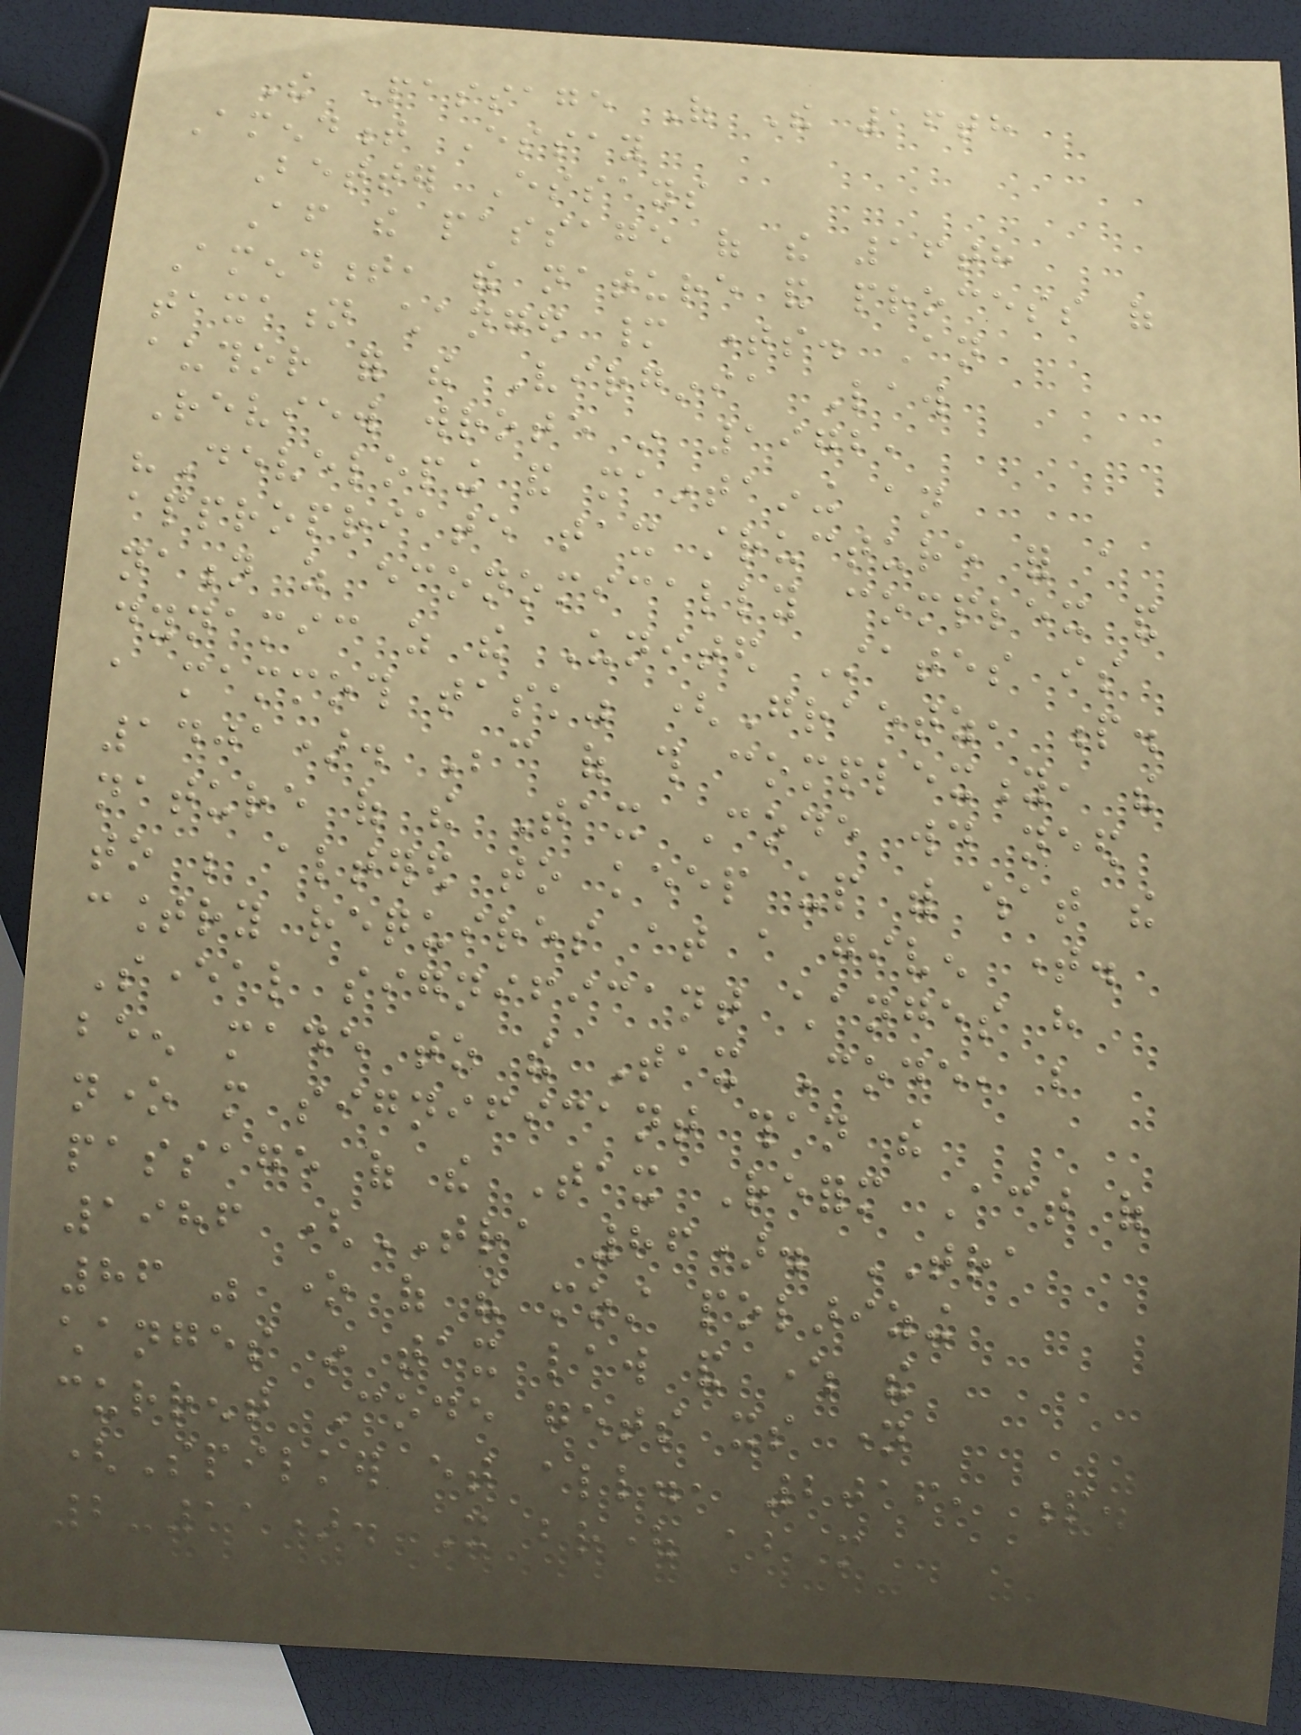The Passage Of The 16th
Amendment Essay
Better Essays
After the passage of the 16th
Amendment, the nature and process of
taxation changed many times. An
author for the Virginia Law
Review wrote in 1972,
"Developing and maintaining an
appropriate tax structure for a
nation as economically complex and
dynamic as the United States is
a mammoth task" (Graetz, p.
1401). Because of this complexity, the
nature of the Tax Code would need
to be altered to keep up with what the
country requires at a given time.
Several significant changes have
been made to the Tax Code, but
none more significant than the
passage of the Tax Reform Act of
1986 (TRA 86). TRA
86 was one of the most polarizing
changes in tax law and where the
current Code gets its name
(Spilker et all., 2016, p.
2-11). It brought about more
